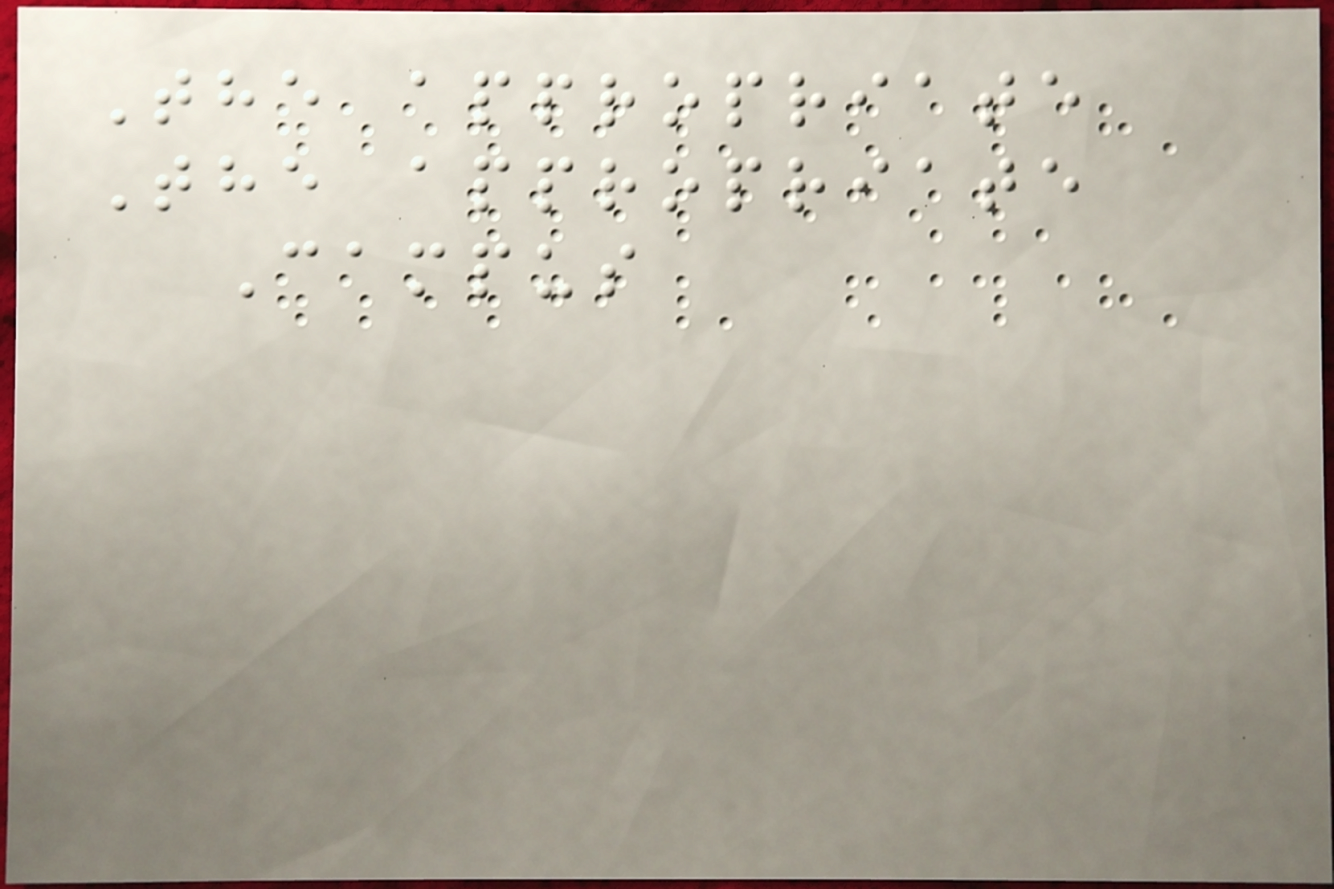The appropriate
The appropriate
Campus
